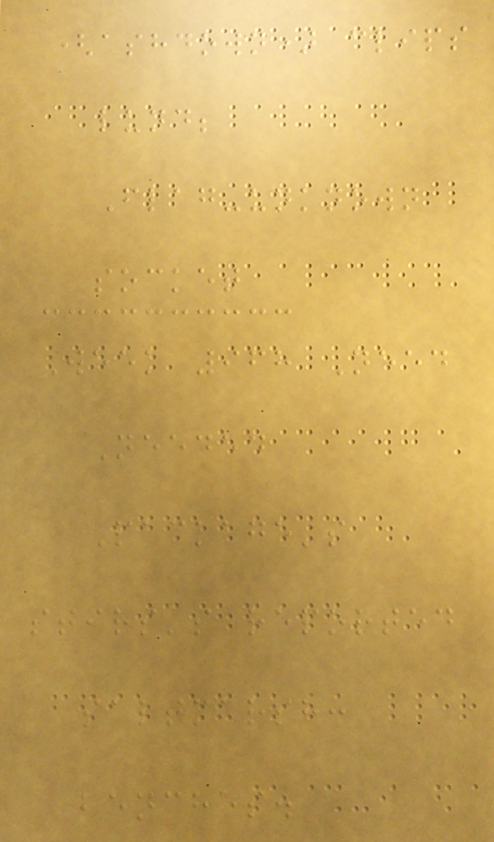(ashdown) clips
lund;
Flag-unknown
socket
Week 968 Need
Needed
Package's
stirs's reported
saltmarsh:
benches.
